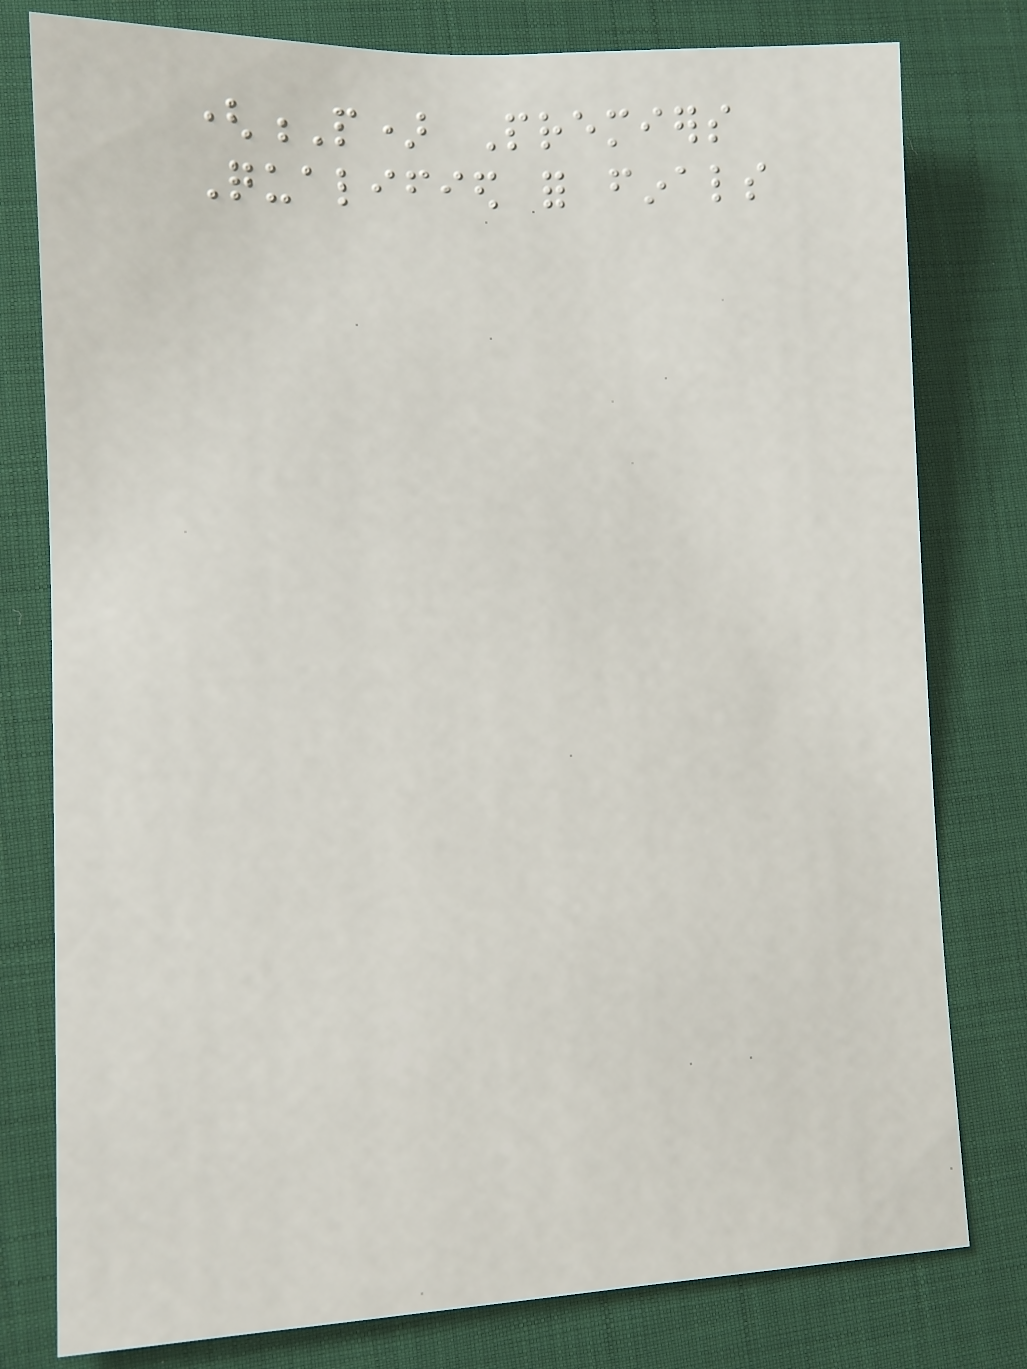(P) Premiers
Qualified for finals
